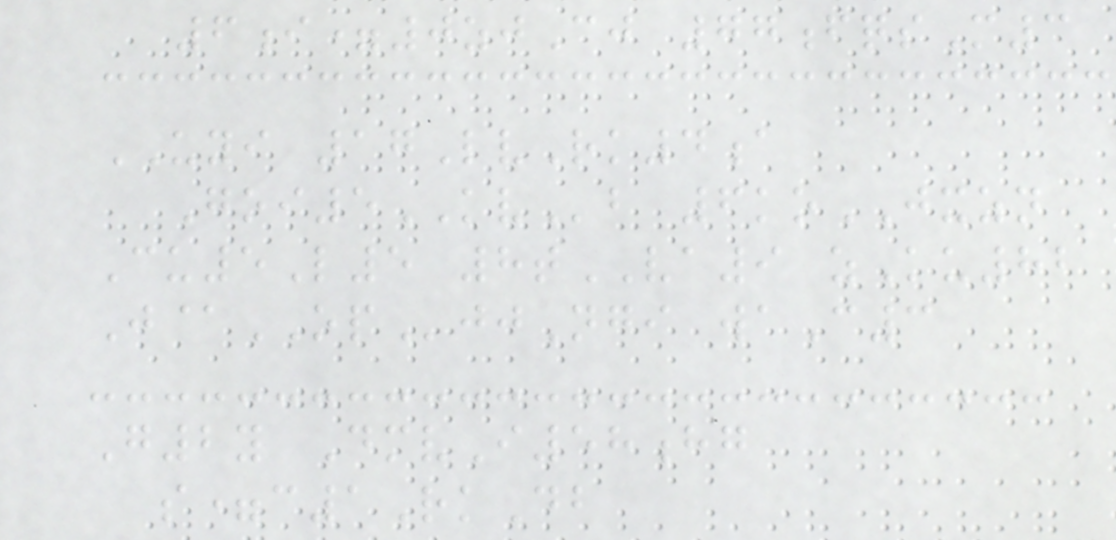6i=0zjCj 77fqsM3
UYI 17LvRk4a
Goi5KVb 6koJXZN
Cu5L5 8tVA9 zKu82
J@OPjjNgi waC3
G2y DmvI58hg
s=c1RkDb
